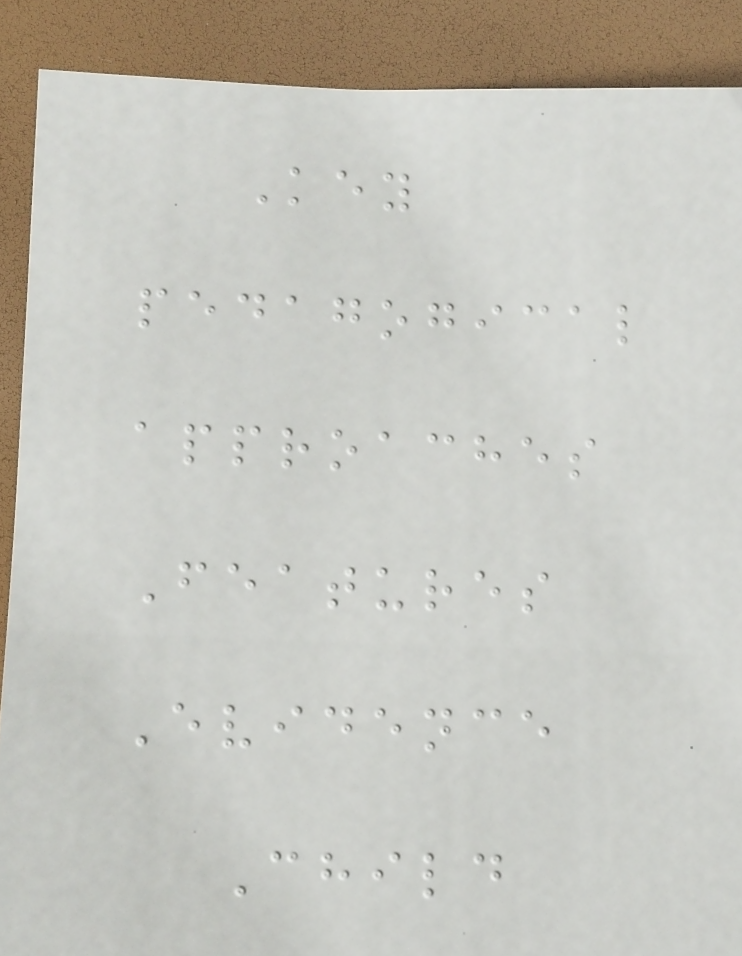Key
pedagogical
approaches
Features
Evidence
Child
